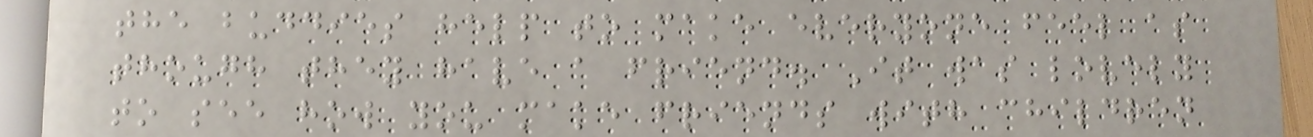the buddies help to make everyone feel as
though they have a friend. It was lovely
to see how you make friends with children
